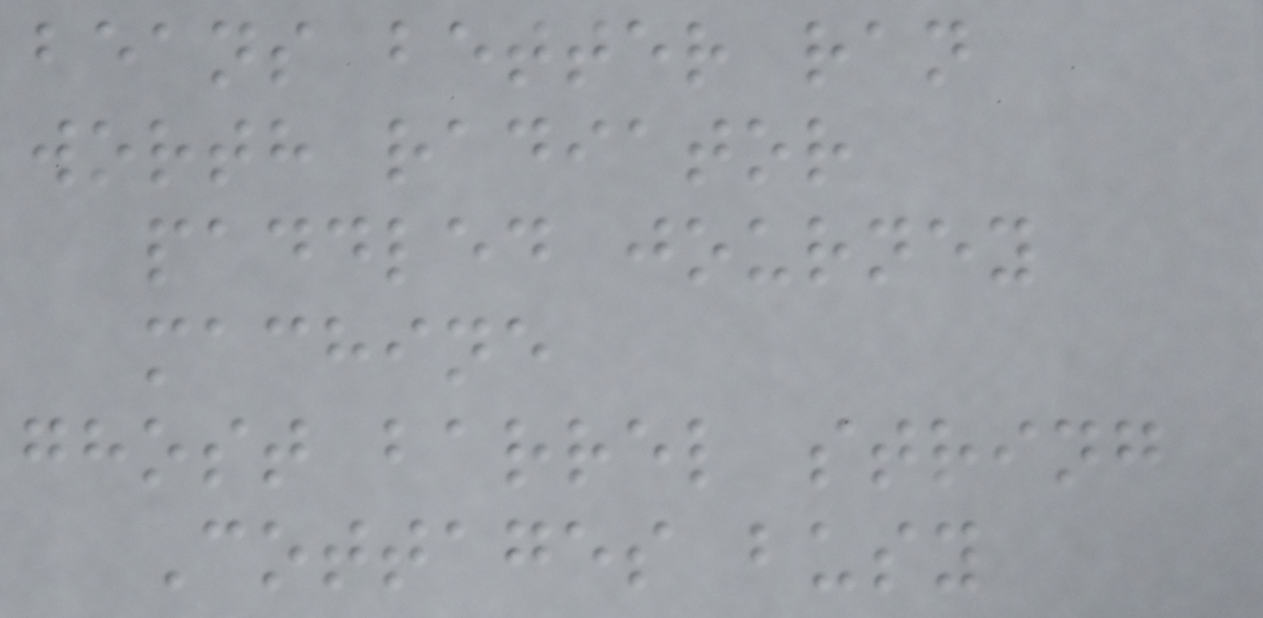beans better ran
worth radiator
paddled journey
machine
ghost barrel string
Cottages busy
